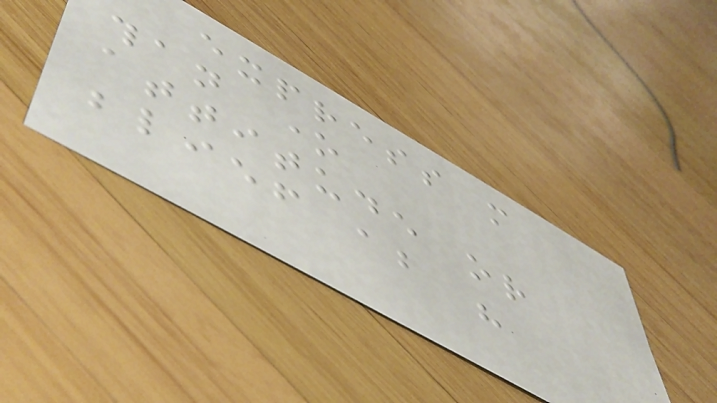express more
than one
attitude or
belief about his
